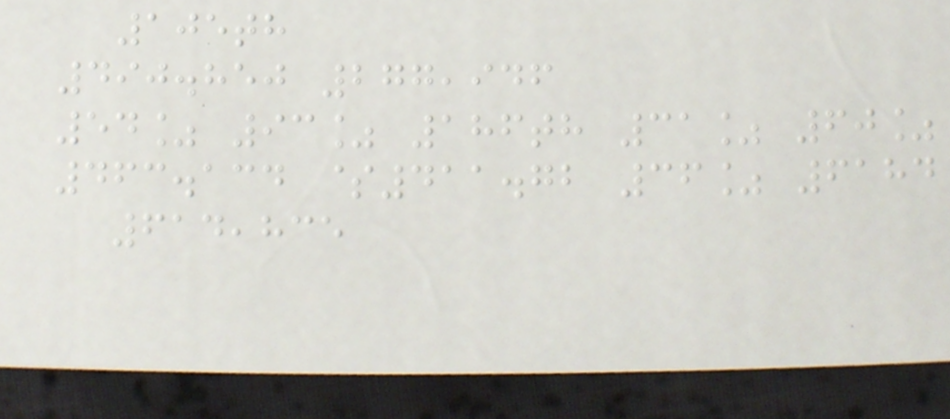105th
490.850 277,946
54% 93% 186th 31% 60%
463.134 $411.72 36% 6184
614,835
